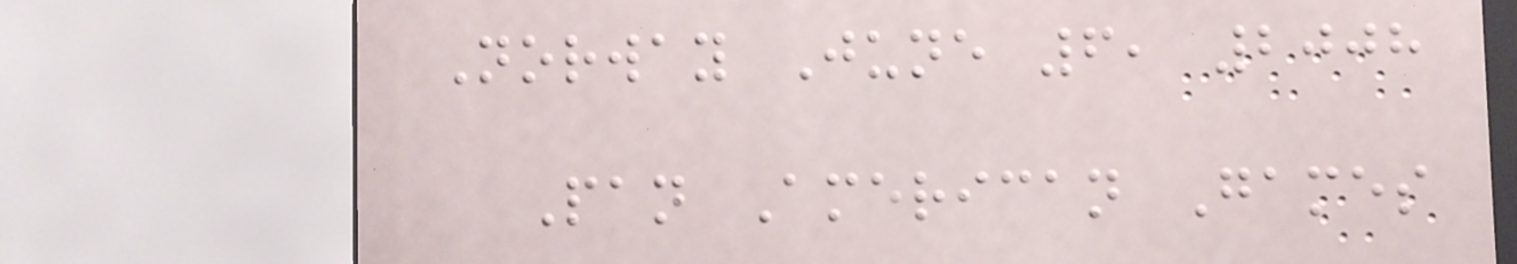Norway June 6, 2008
Pan American Games
